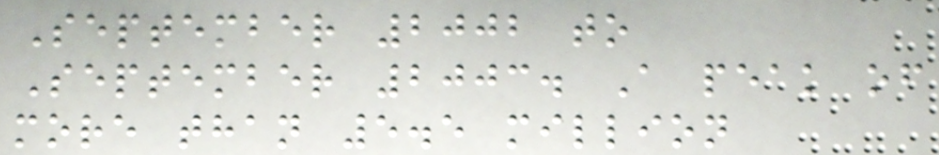September 2002 to
September 2003. A peak of
more than 5.5 million
